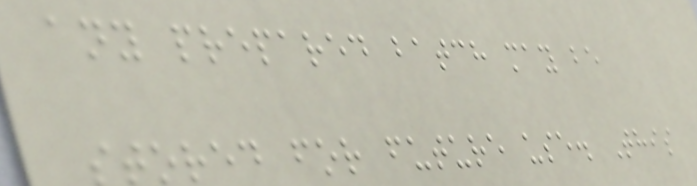any prepared batch may be
stored for future use. This
